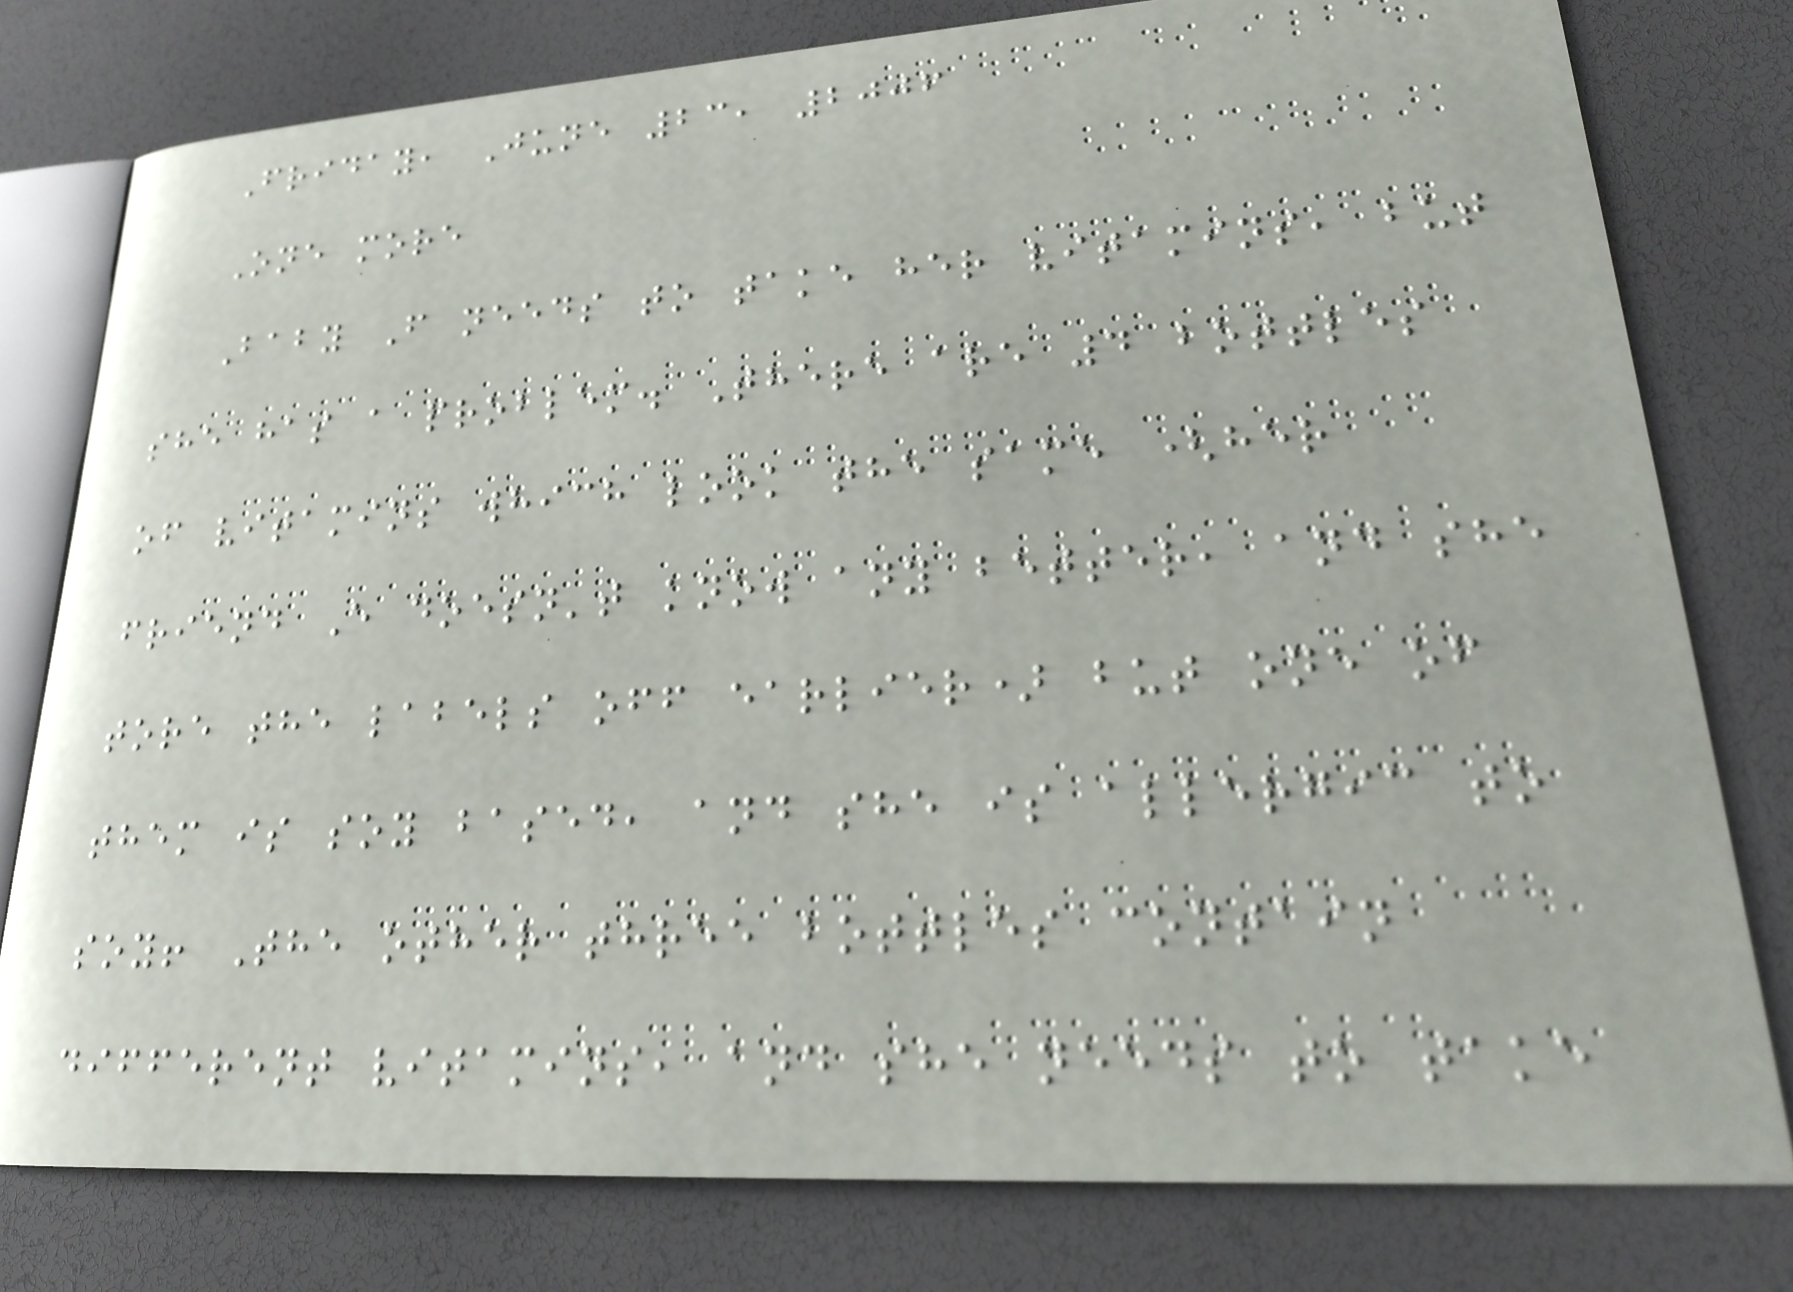Friday, June 23, 2006
One more
Baby F needs to take her vitamins, but
she has a problem. There are 4 bottles
of vitamins which look the same (her
friend E doesn't know any better, and she
tore the labels off earlier) but one of
them is soy based, and she is allergic to
soy! The other three bottles contain
different vitamins, and she needs to take
